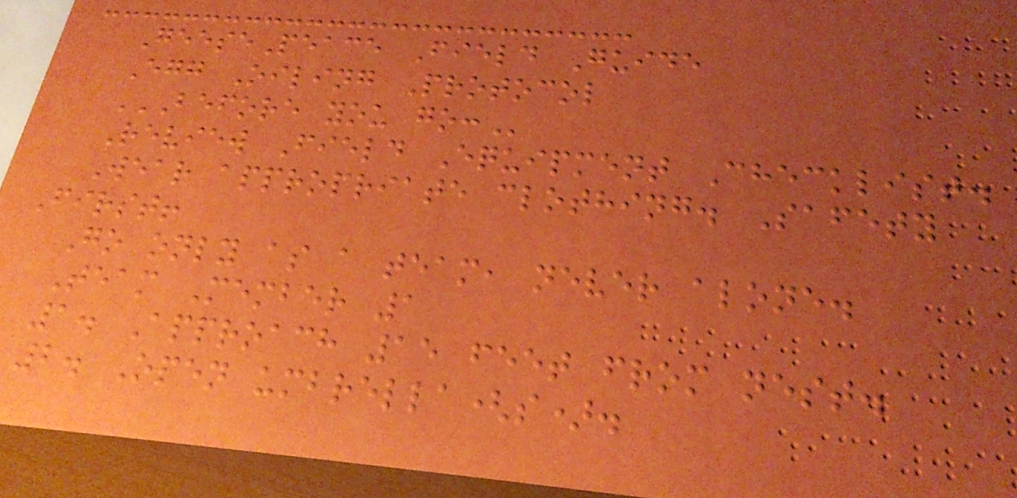GeesePeace Field Guide
Egg Oiling Protocol
BEFORE YOU GO:
Review Field Equipment Checklist.
Wear appropriate clothing. Safety
First!
Go only as a team, never alone.
Team Member 1
1. Approach 15 feet from nest.
2. Open umbrella(s).
